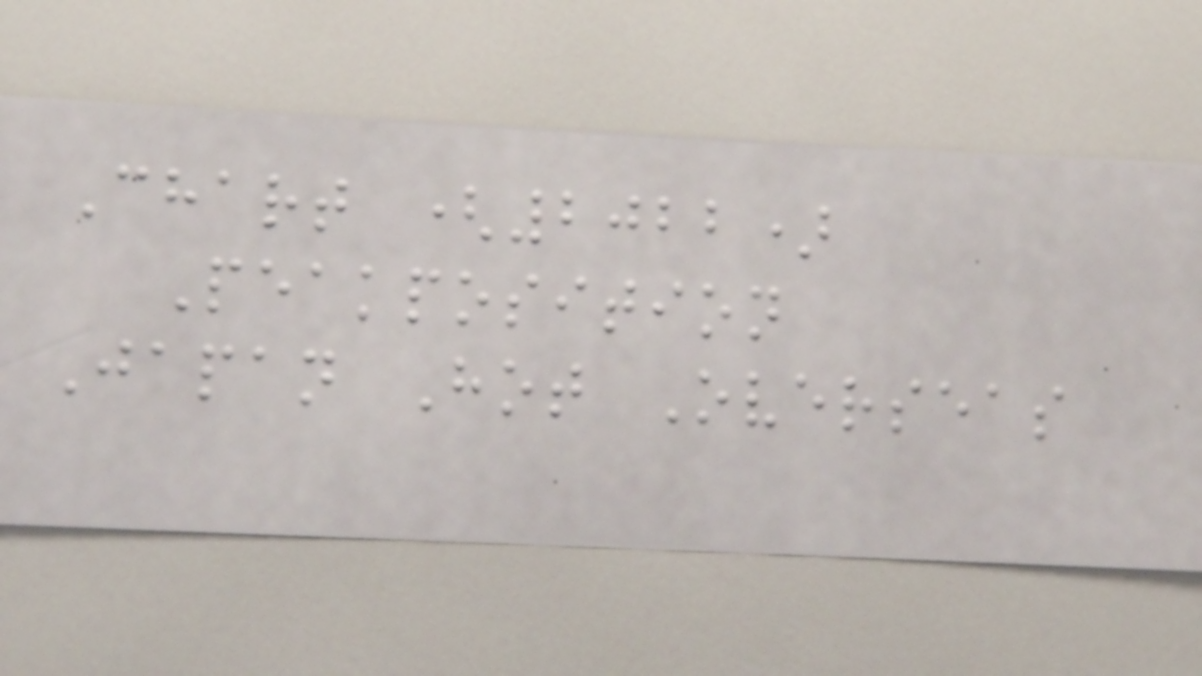Chart (2022)
Peakposition
Japan Hot Overseas
